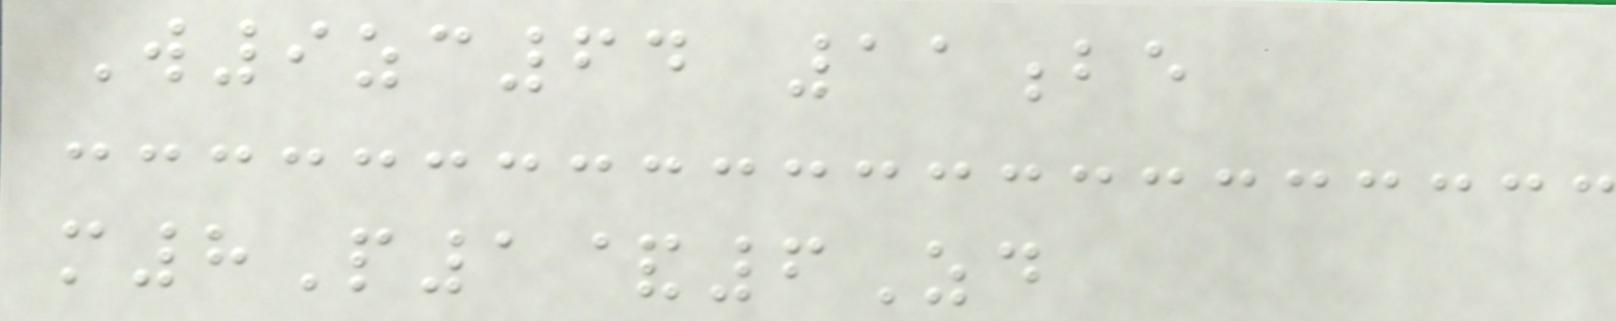W9zc64 11be
m8P1&6Zd
